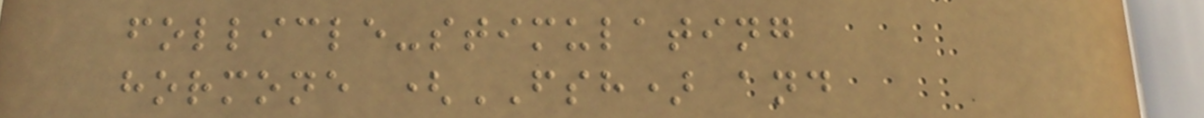follicle-stimulating
hormone (FSH) and
